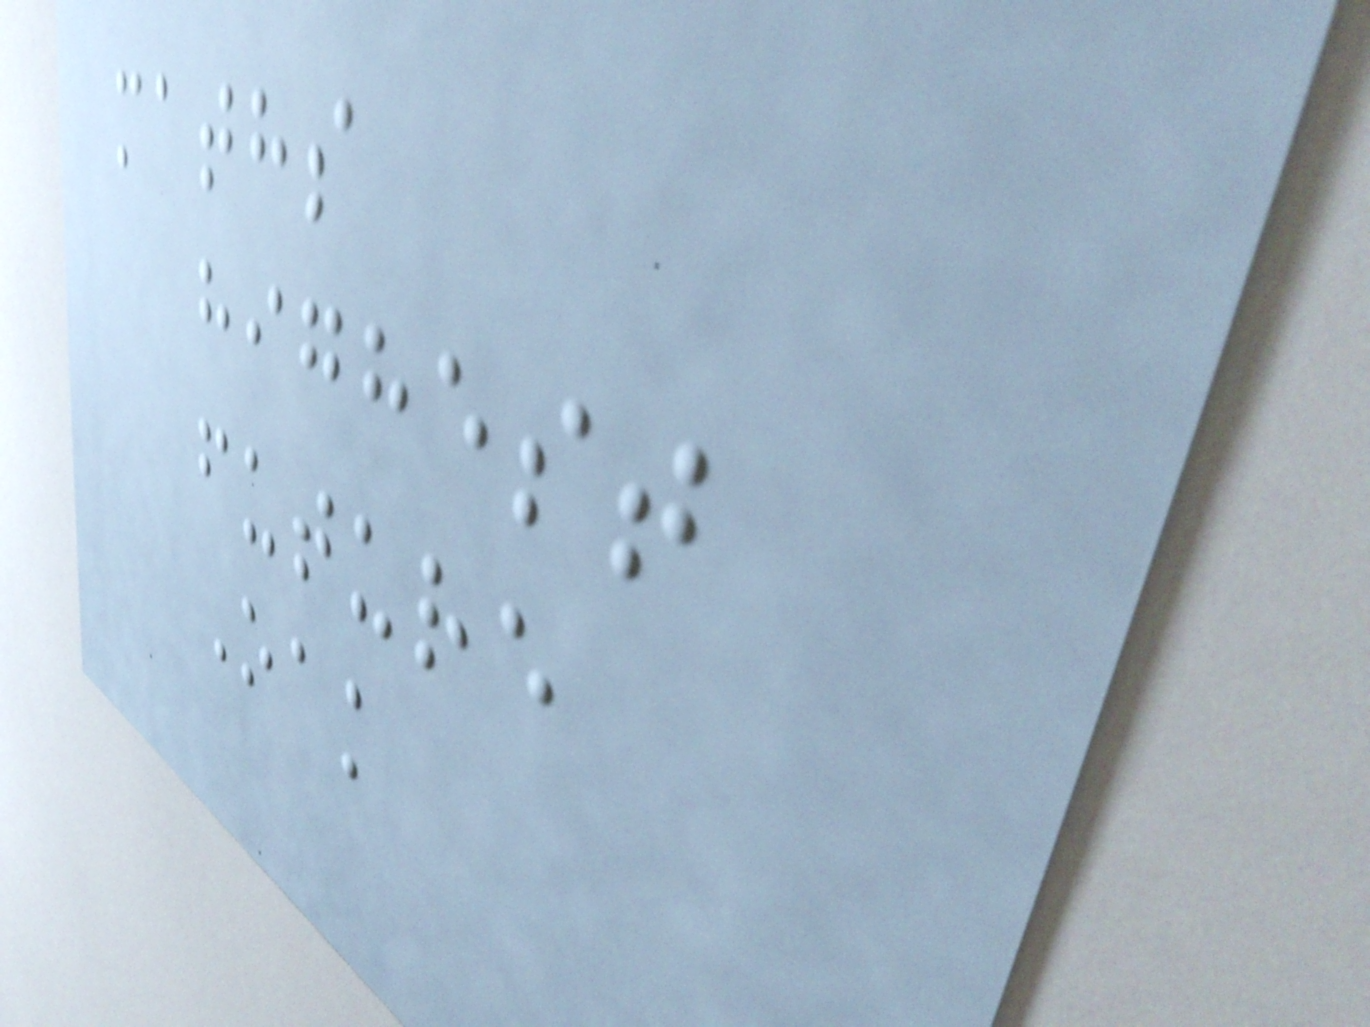maths
highest
future
Oak
